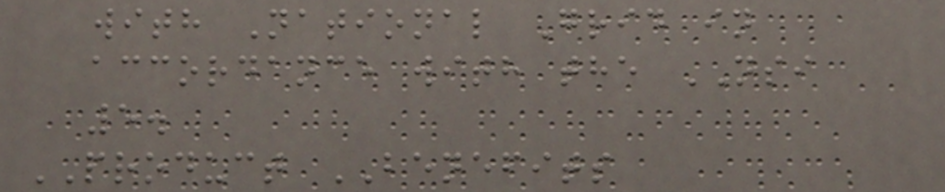with National Grid in
accordance with the NSI
5.
PRODUCT BENEFITS
